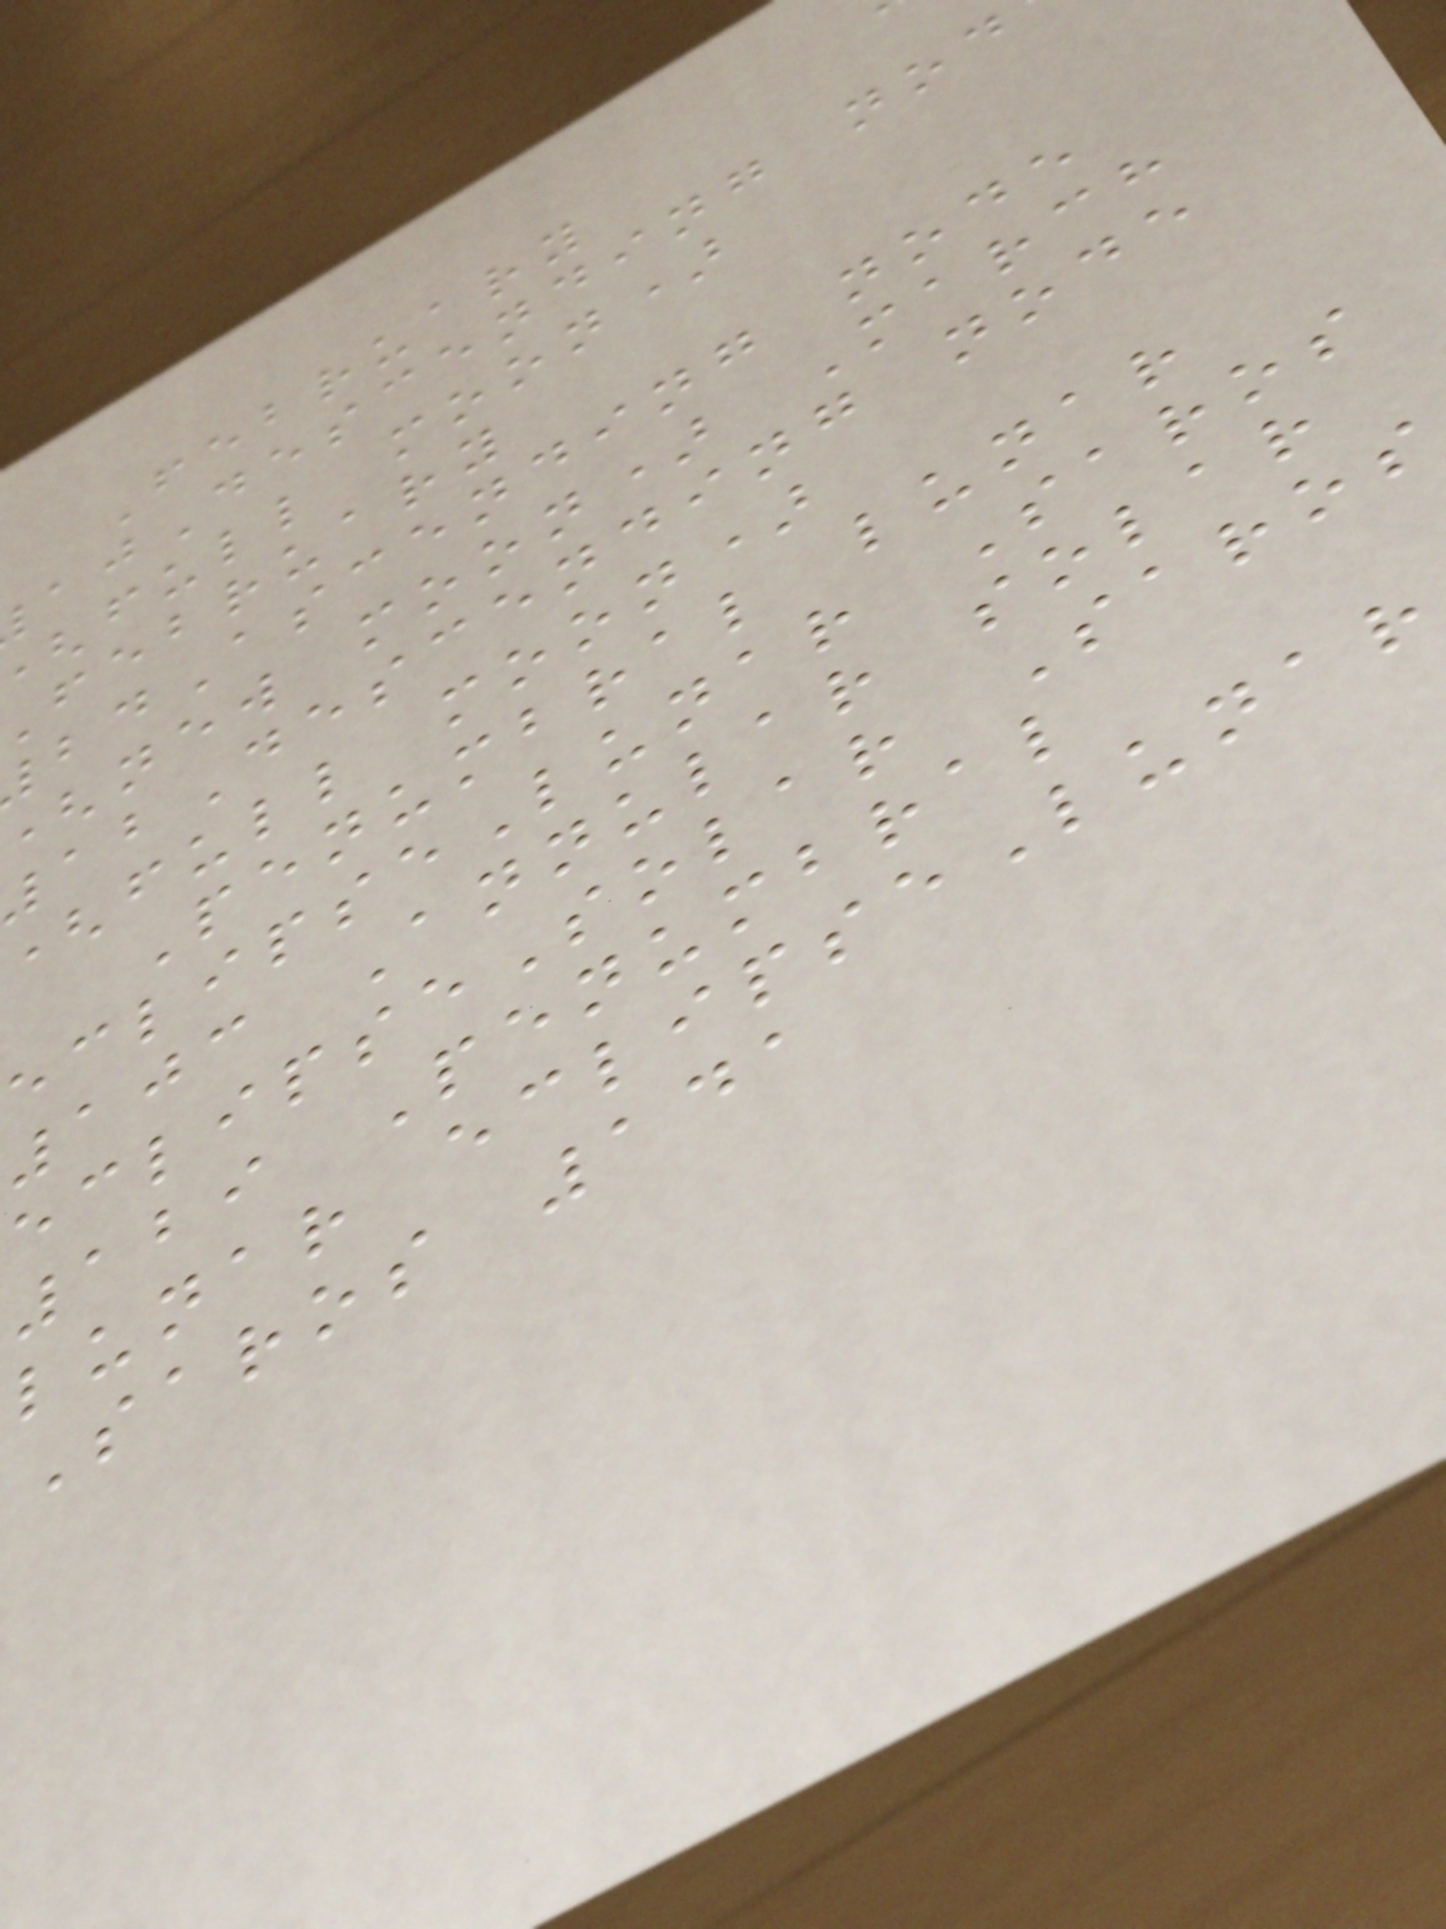February
Descending nod
full moon)
february
Ascending node
new moon) March
Descending node
(full moon)
Penumbral lunar
eclipseLunar Saros
103 Annular solar
eclipseSolar Saros
129 Penumbral
lunar eclipseLunar
Saros 141
